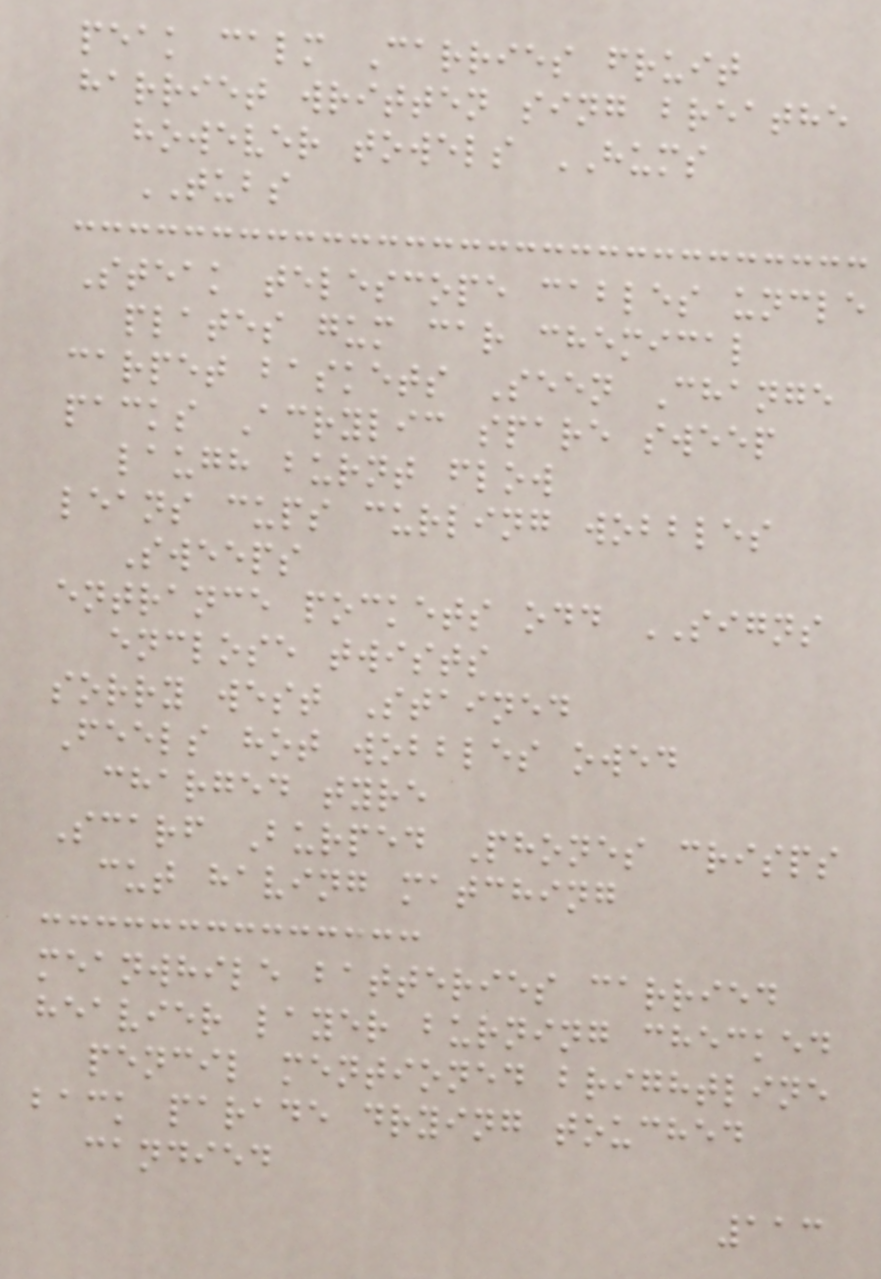peak calm Carries fruit
harriet written sing breathe
however towels HUMS
TUBS
Steak telescope cables uncle
plates gum car chemical
carpet baskets Seen Change
packs Acrylic spare sweep
laugh burnt flow
leans cups curling wobbles
Sweeps
entrance pockets odd SIGNS
enclose twists
sorry west Stained
Feels hot wobbles owed
charged tyre
Scarf Burped Phones crisps
cut having matching
meanwhile batteries carried
heavier layer burning checked
pencil mentioned brightline
back parade drying touched
candied
113
